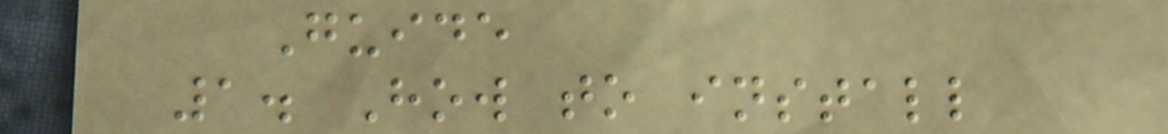Guide
1. How to install
